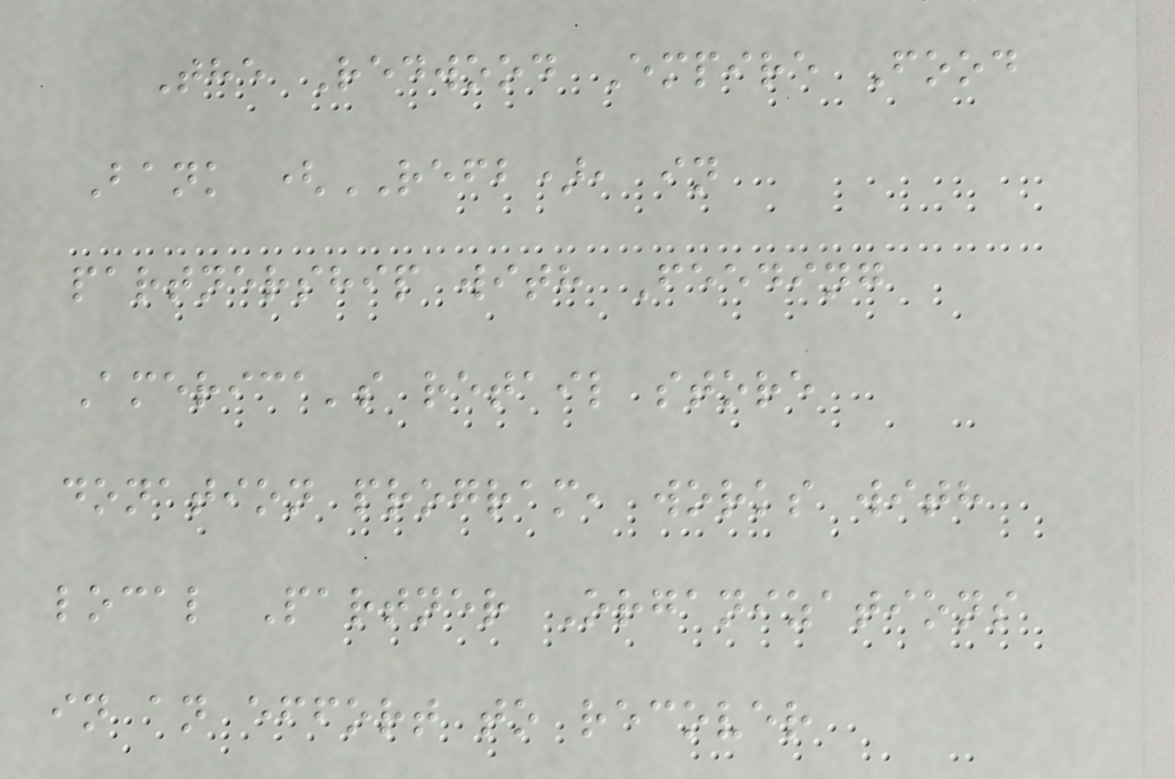The Redwood Empire Food
Bank (REFB), in
partnership with Feeding
America's retail store
donation program, works with
local Partner Organizations
in an effort to recover
